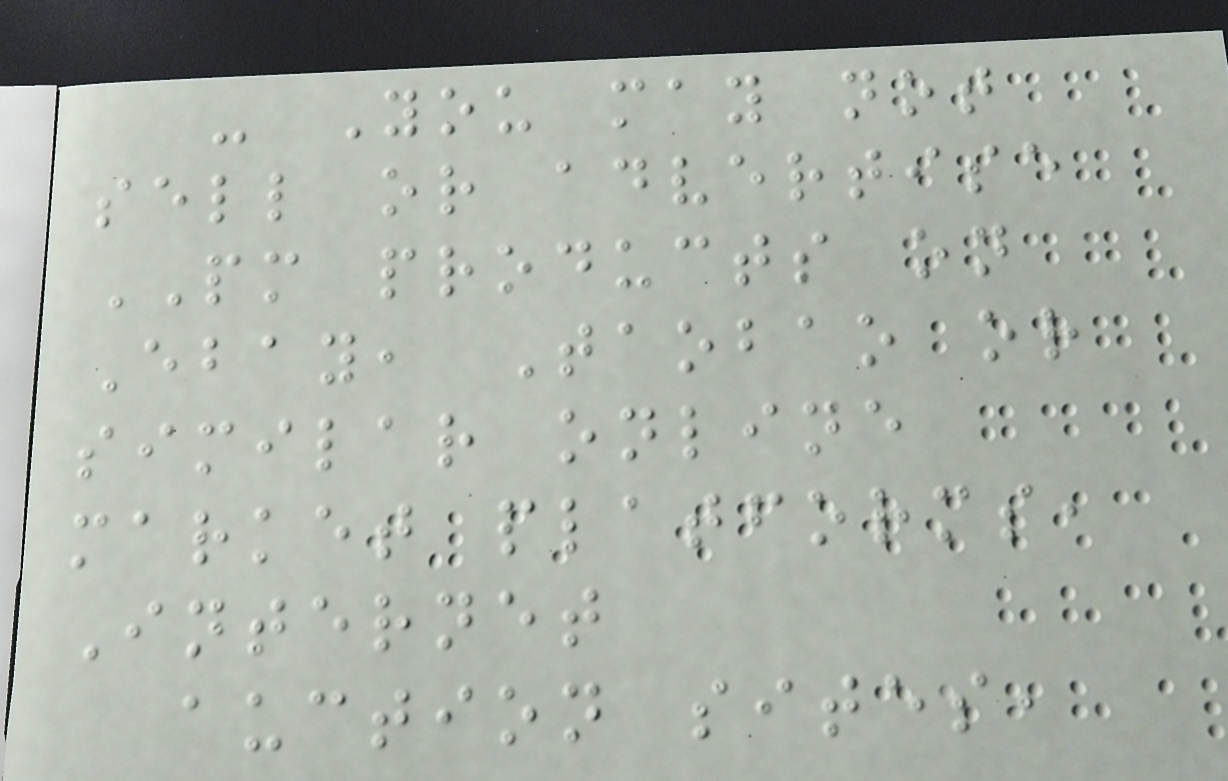- You may not
sell or advertise
PM products on
Ebay, Taobao or
similar online
market platforms,
Internet
auction sites,
